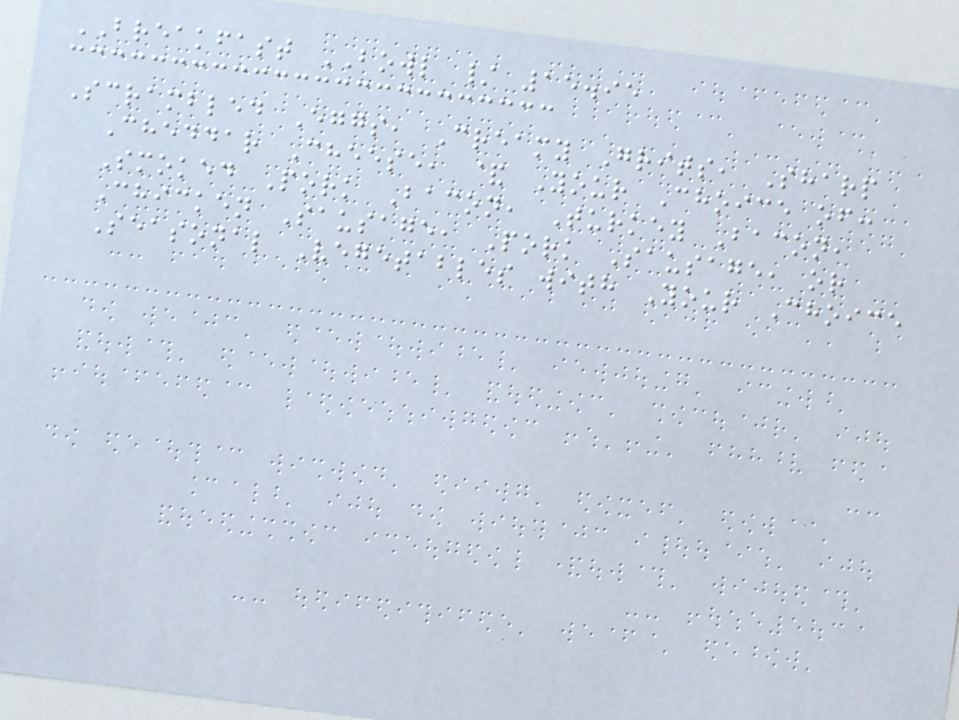BREAKFAST BOWL / 15.95
Scrambled Eggs, Creamy Grits, Sharp
Cheddar Cheese, & Your Choice of:
Smoked Pork Bacon, Turkey Bacon,
Chicken Sausage, Pork Sausage, or
Seasonal Vegetables with Your Choice
